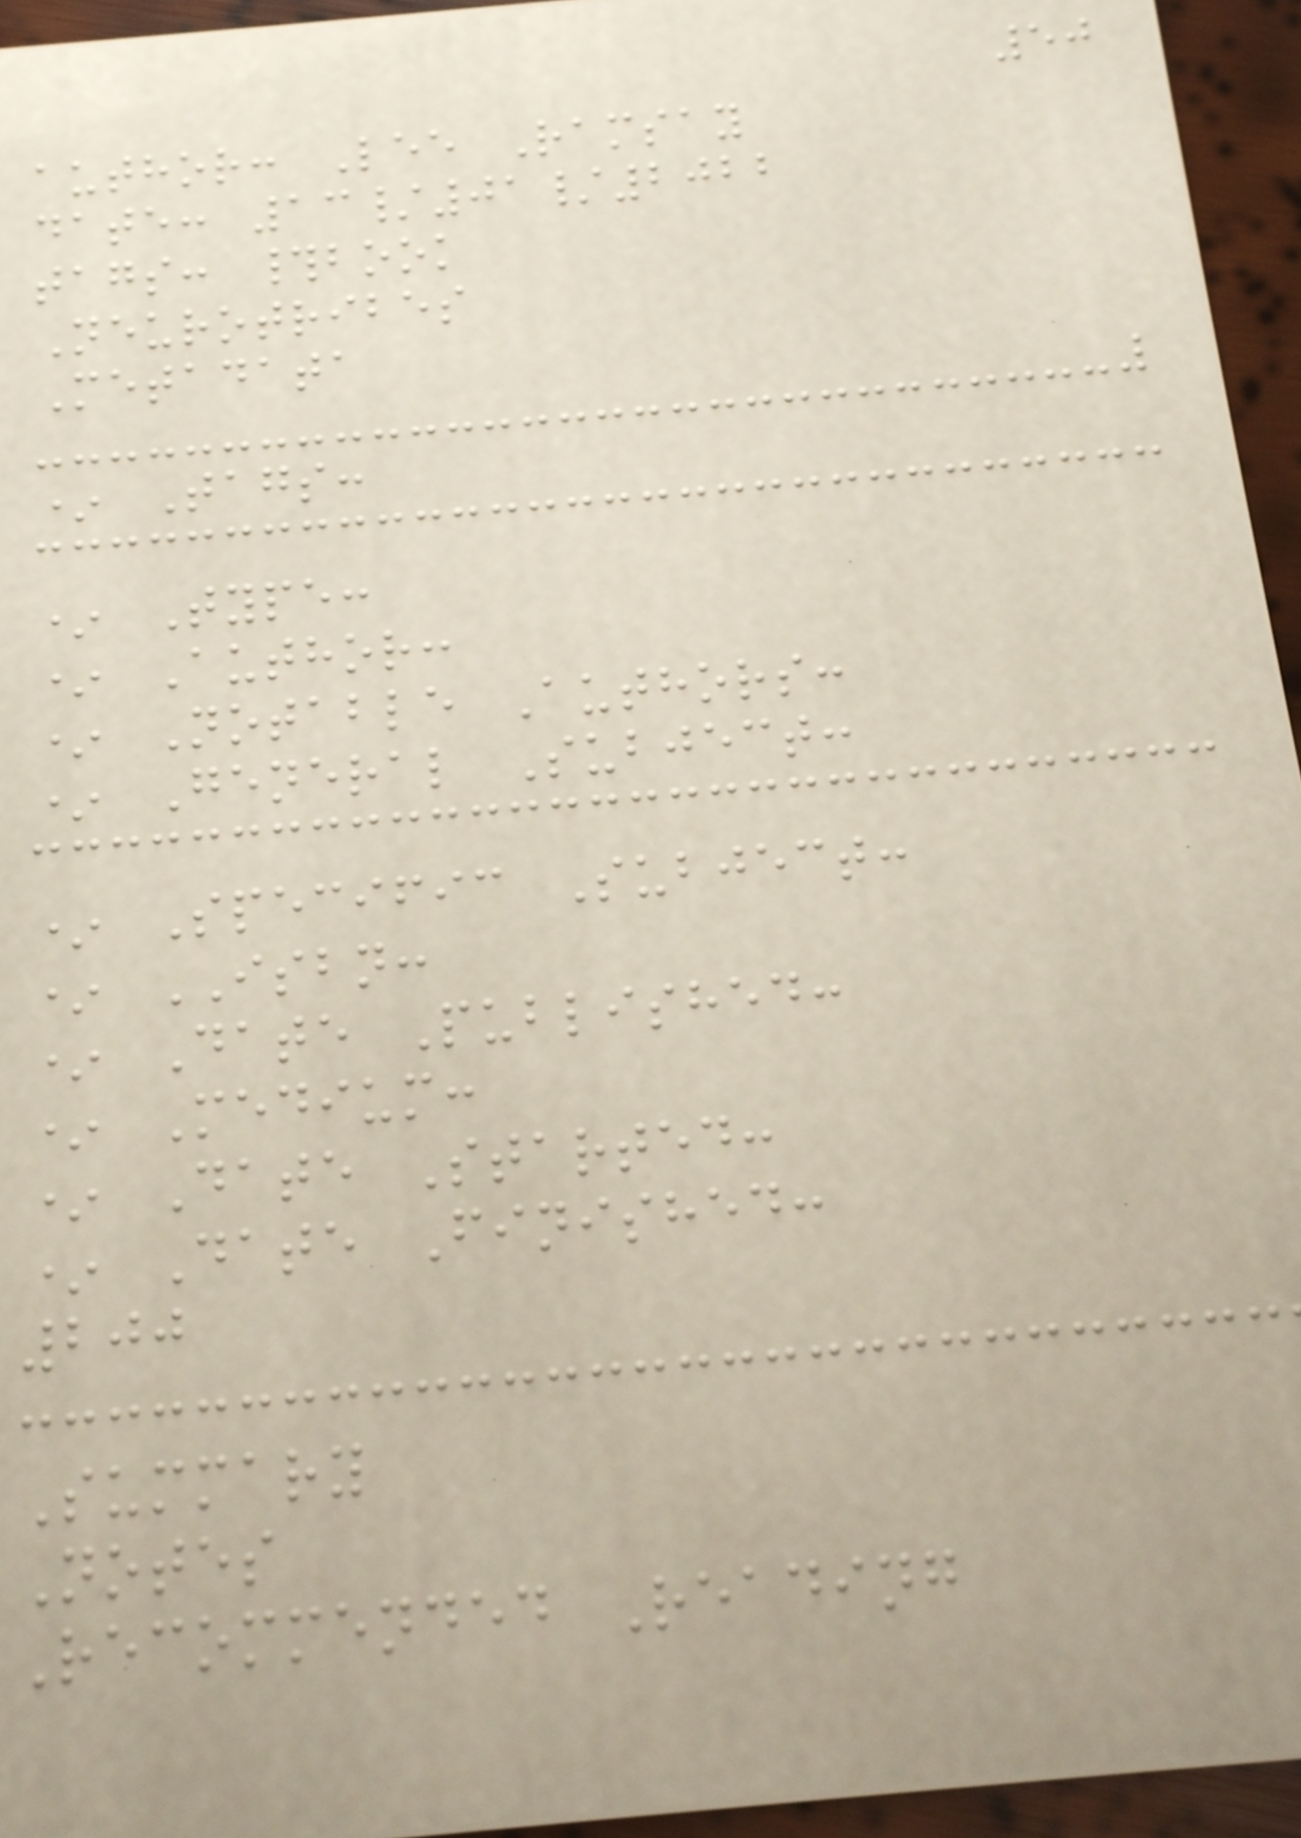50
author: Lee Ramsay
date: 13/01/2022
tags: #book
Neurotribes
Metadata
* Tags:
* Type:
* Author:
* Notable Authors:
* General Subject:
* Specific Subject:
* ISBN:
* Date Published:
* Medium:
* Date Started:
* Date Finished:
200
Summary
Notes
Recommended Reading
